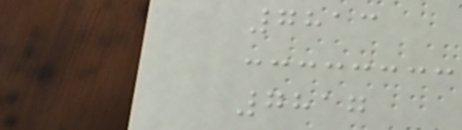7813
7817
